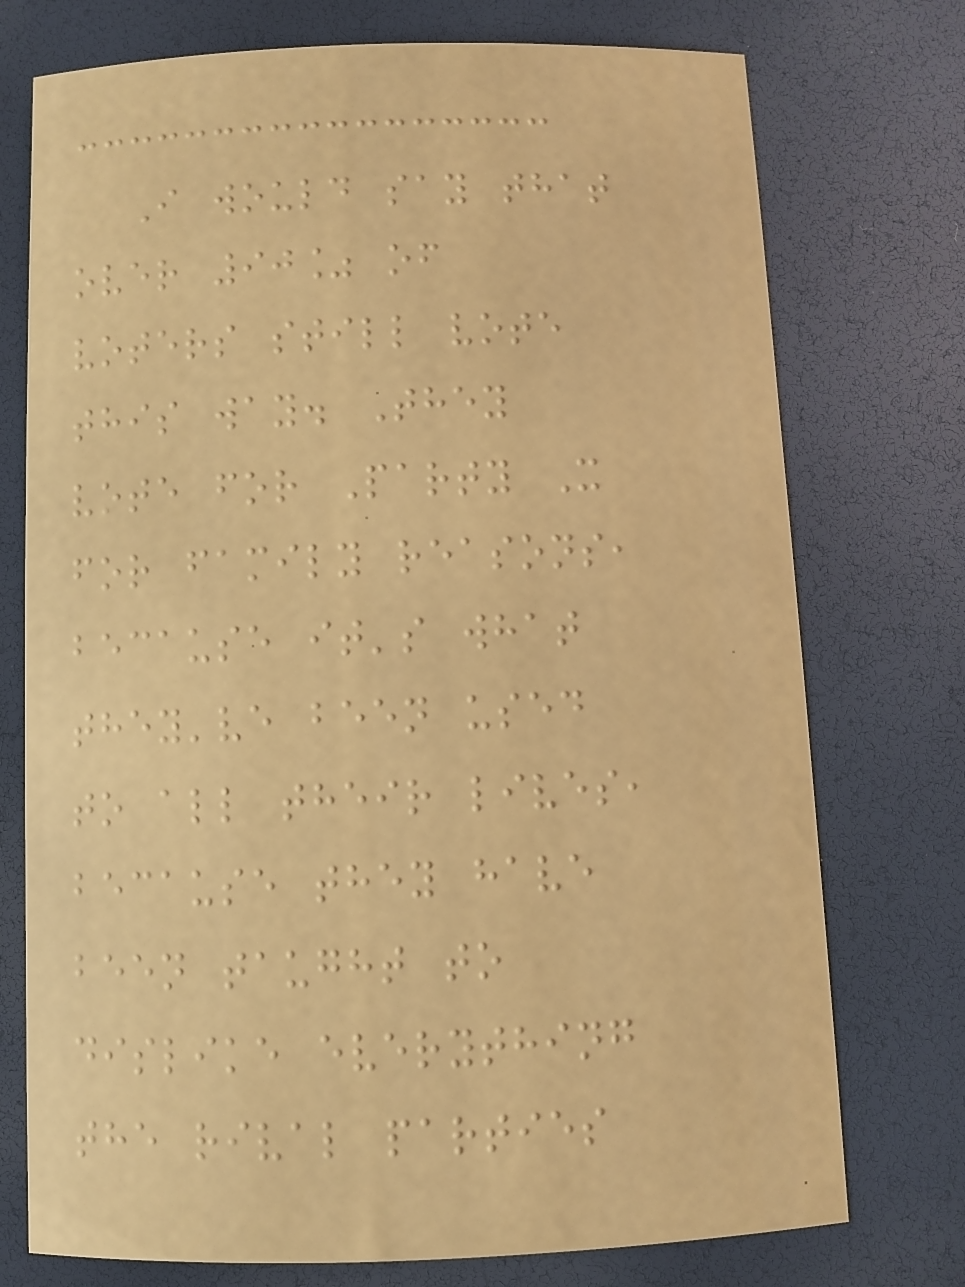I would say that
over 90% of
voters still vote
this way. They
vote for Party X
for family reasons,
because it's what
they've been used
to all their lives,
because they have
been taught to
dislike everything
the rival parties
